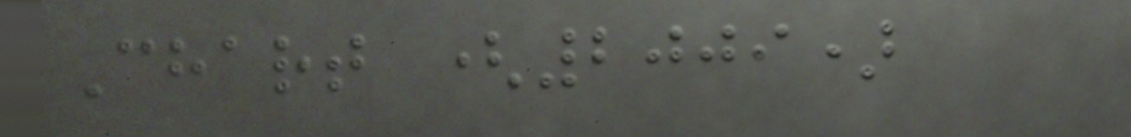Chart (2009)
